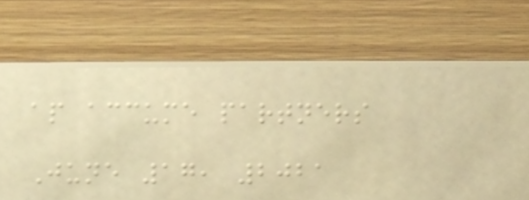ap accume partners
June 17, 2021
